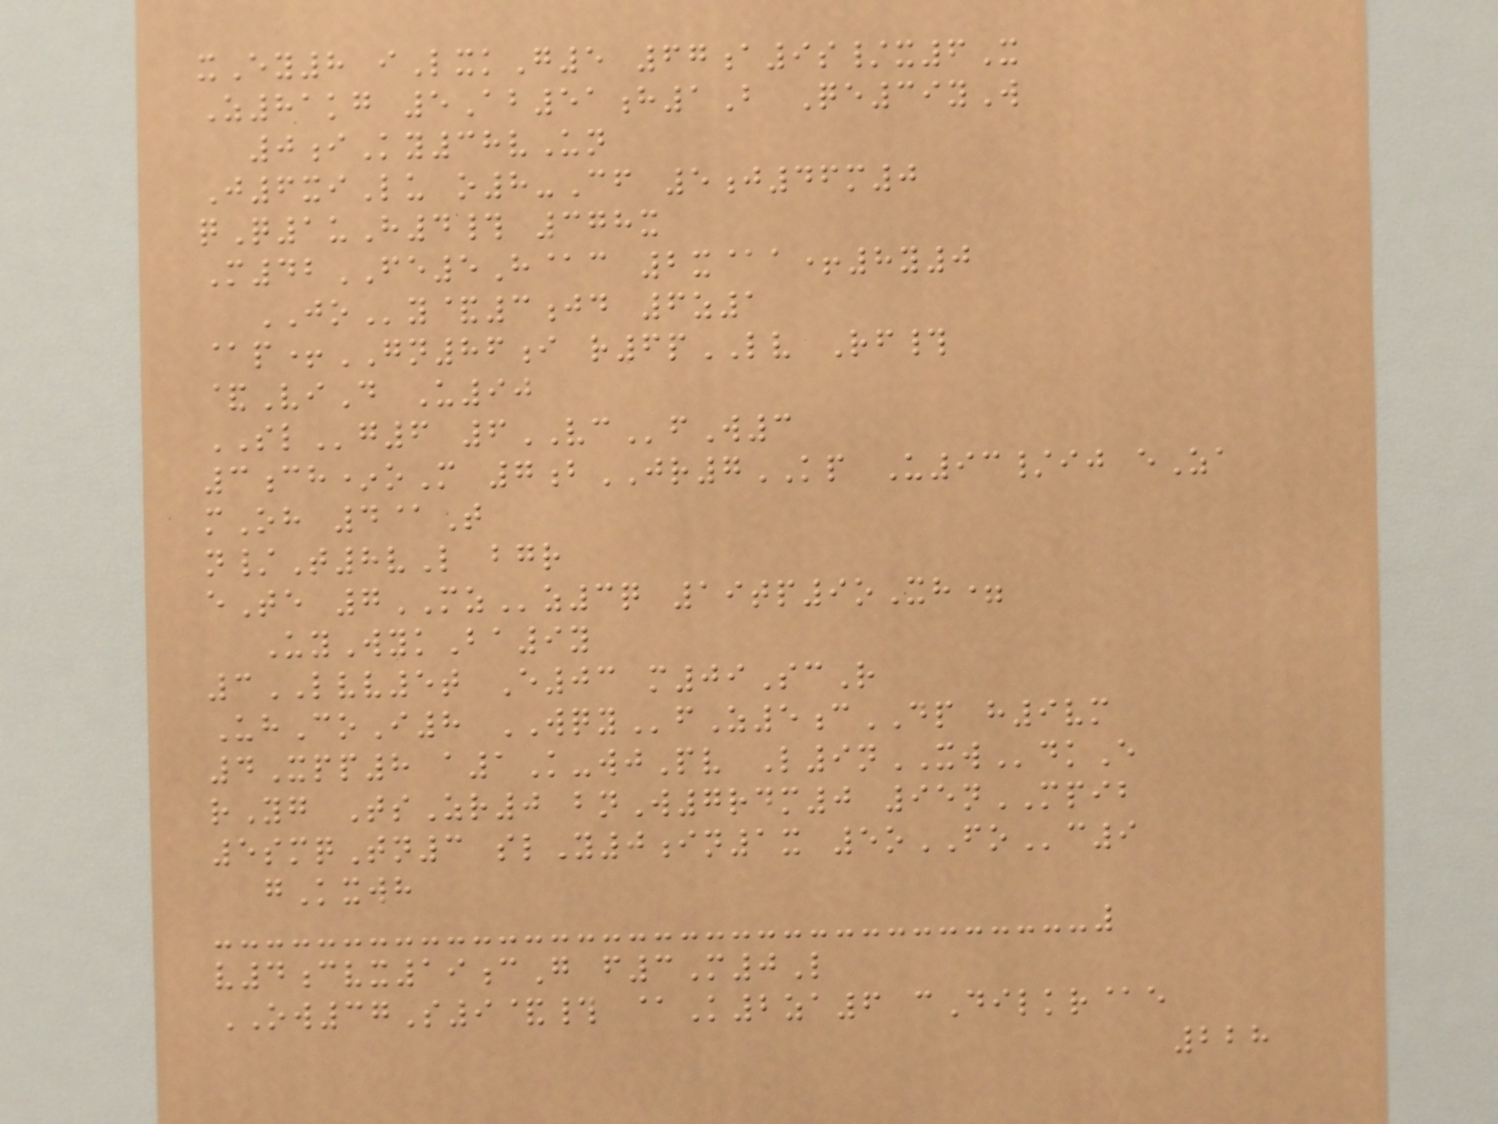xEy8 iLxkG5 67a9s/x6X
Z81kg 5Ab51h1B Qe39yW
0iKy38vUn
J6xiLu o8-Cf 5j46m0
qQ1uH4# 378x
M42FE5H@c 2x@a+8y0
JOy&3jd 6z1
@p+GN86i r6pLV Rf#
&ViD U90
SLg6 6VCfW3
3ch*oM 7bJR7KP U93/ij eZa
mOh 4@T
n/T8vL bgr
eTe 7MZz3q 19tp9oXh=
UyWykBa9y
3LVV5t E03 m09ScR
UhCoI8 WQYfZ5cDP h9vm
4Xpp8 a1K-wjPv L9nXWdkE
rYg TsZr0 bnW7rdm0 95nMPIB
5smqTn3 slY0in1x 5oFOc9
gKxwh
v4cvx19cG f3M0L
OW37S9&# @K2za6 cDilkr@e
228
